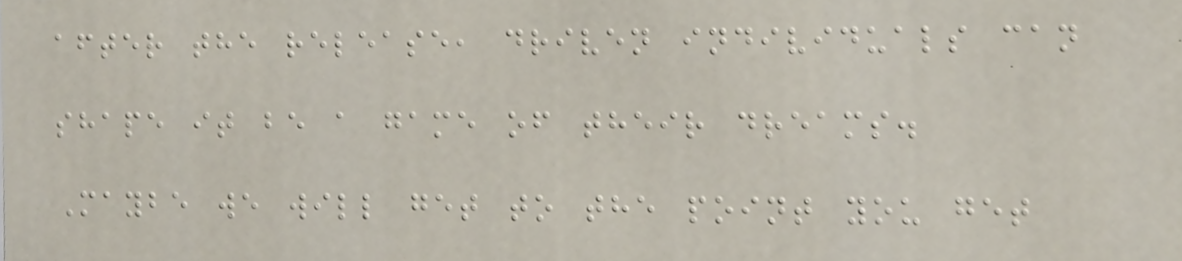after the release, driven individuals can
shape it be a game of their dreams.
Maybe we will get to the point you get
